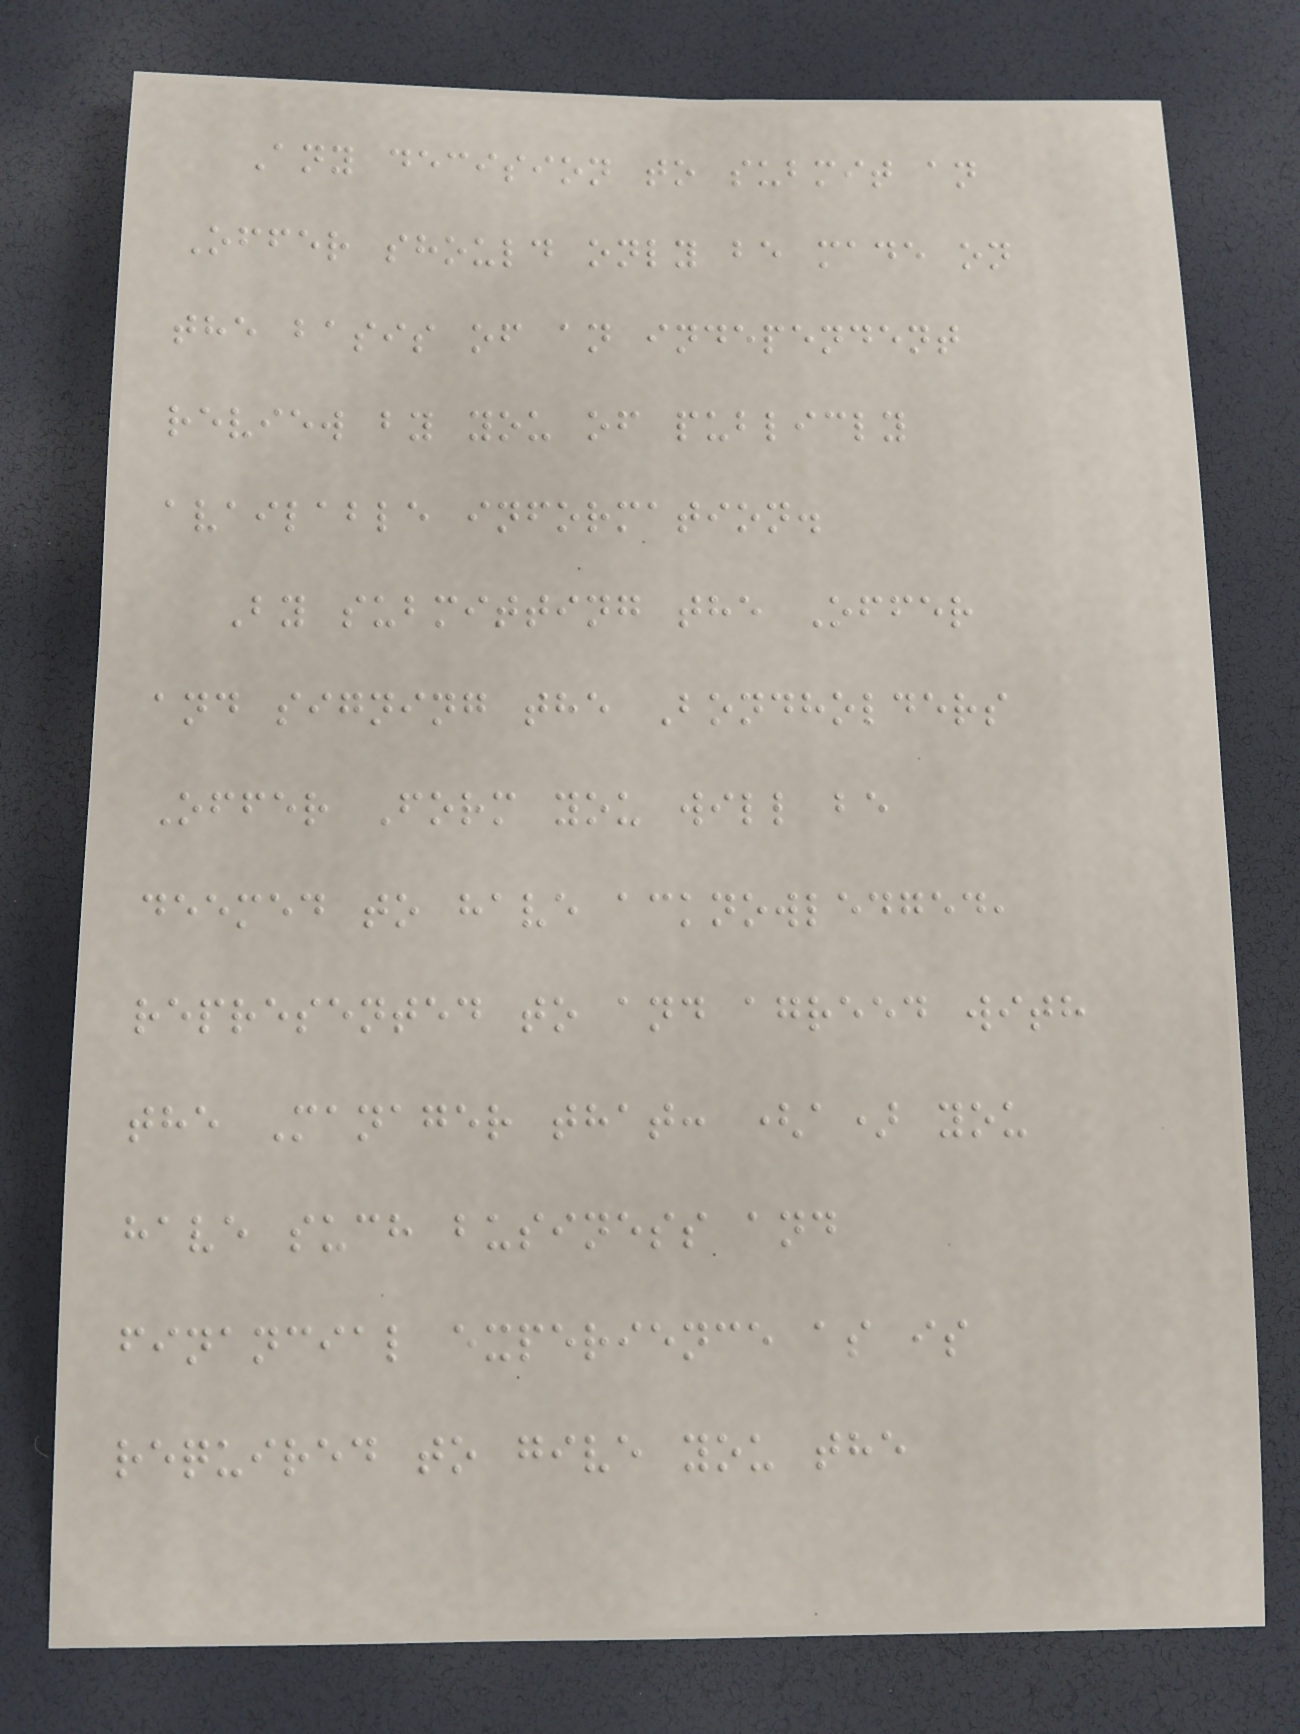Any decision to submit an
Offer should only be made on
the basis of an independent
review by you of publicly
available information.
By submitting the Offer
and signing the Bondholders
Offer Form you will be
deemed to have acknowledged,
represented to and agreed with
the Manager that: (a) you
have such business and
financial experience as is
required to give you the
